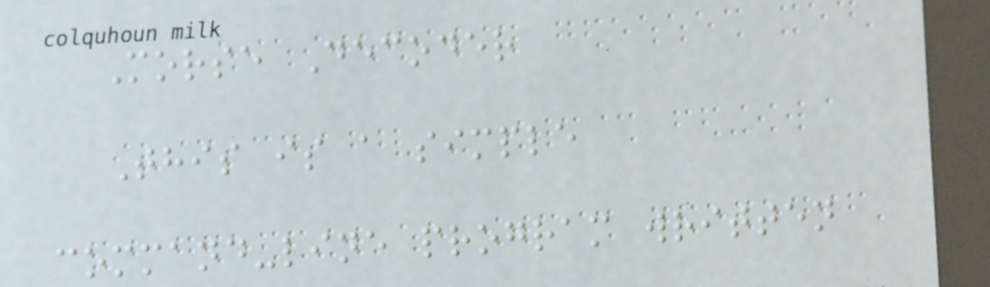Morse Decoder
This is a simple
command-line program written
